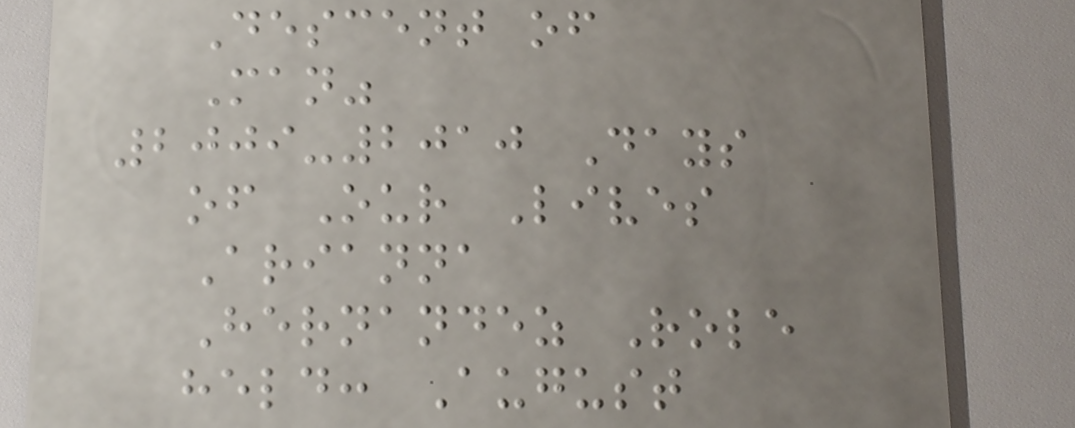Descent of
Man"
2009-2010 Days
of Our Lives
Arianna
Hernandez Role
held: August
